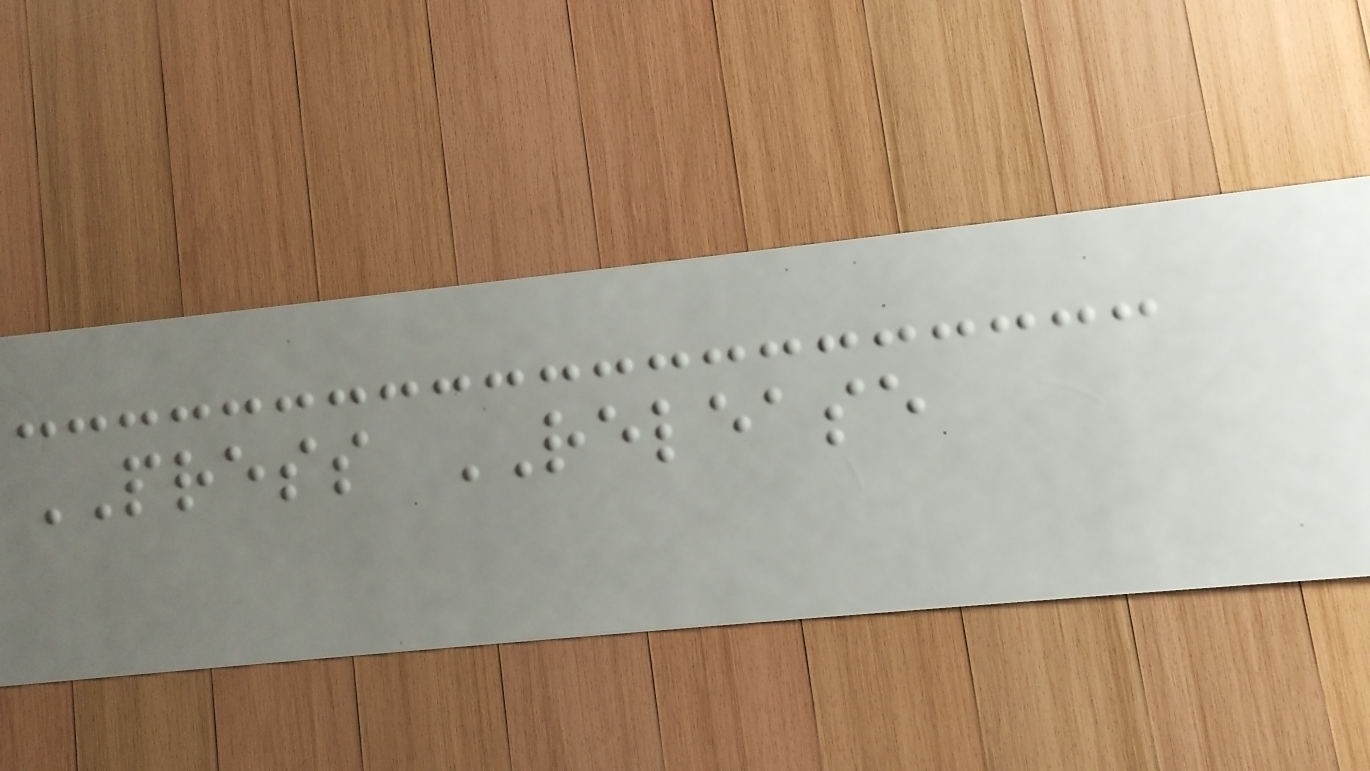PRESS RELEASE
